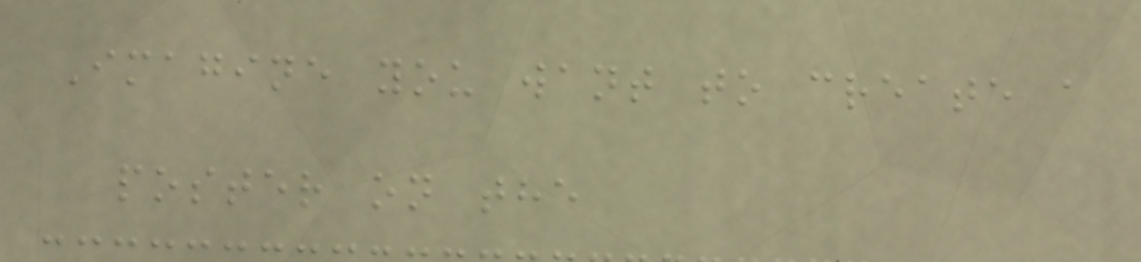Imagine you want to create a
poster on the
